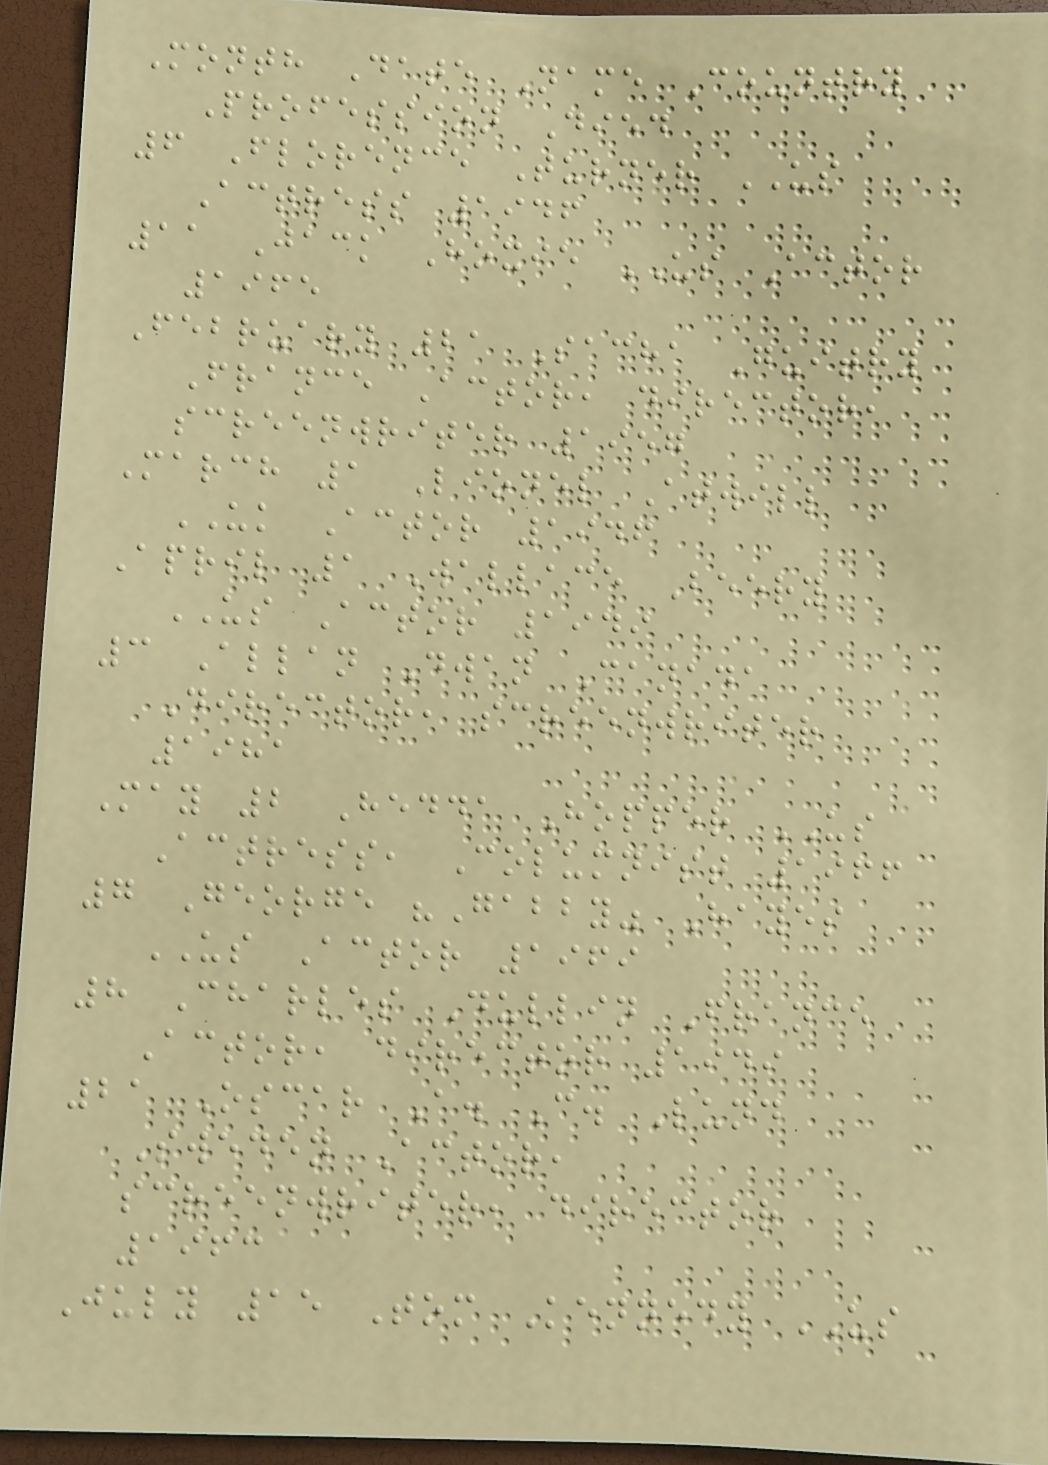Month Date Name Country
Profession Died
6 Florence Turner US
Actress 1946
11 Jack Hoxie US Actor
1965
February 21 Sacha Guitry
France Actor, director,
screenwriter 1957
March 1 Lionel Atwill
UK Actor 1946
April 1 Wallace Beery
US Actor 1949
3 Allan Dwan Canada
Director, screenwriter
1981
May 2 Hedda Hopper US
Actress, Columnist 1966
7 George "Gabby" Hayes
US Actor 1969
8 Charles Dullin France
Actor, director 1949
21 Oscar A. C. Lund
Sweden Actor,
screenwriter, director
1963
July 15 Tom Kennedy US
